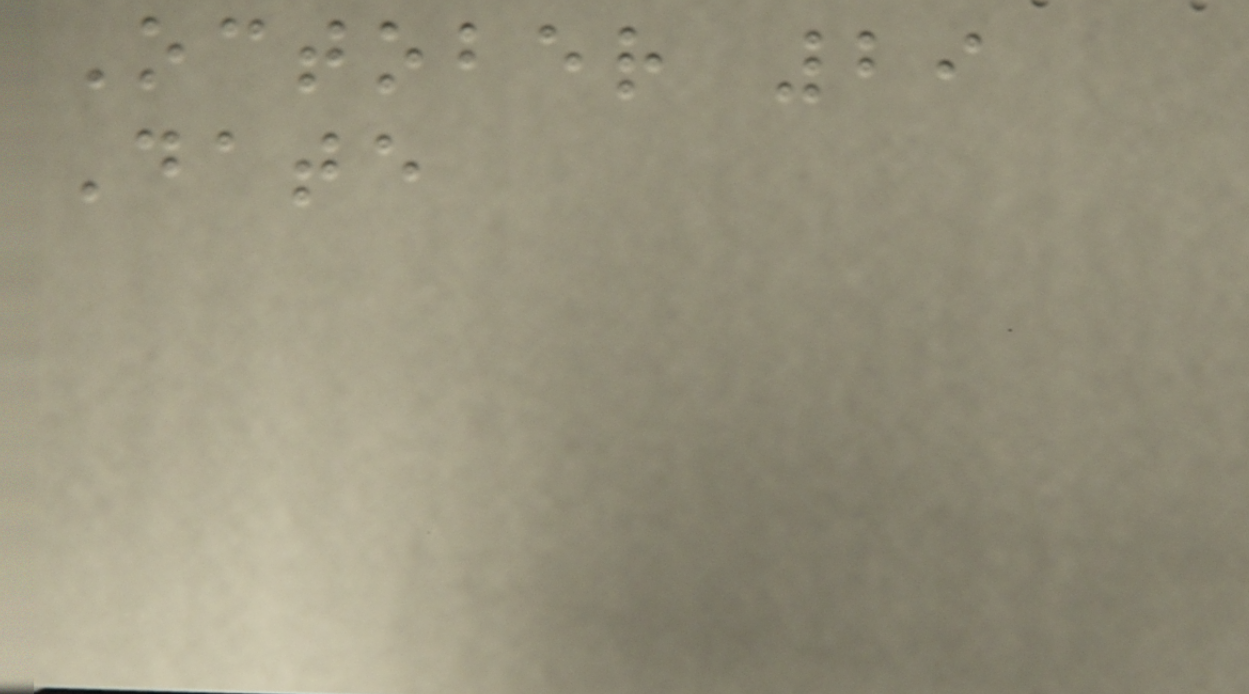October 29
Date
